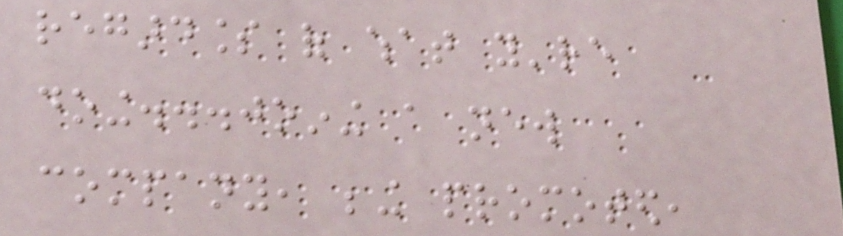regardless of what you're
doing...joining a new
company, being promoted,
